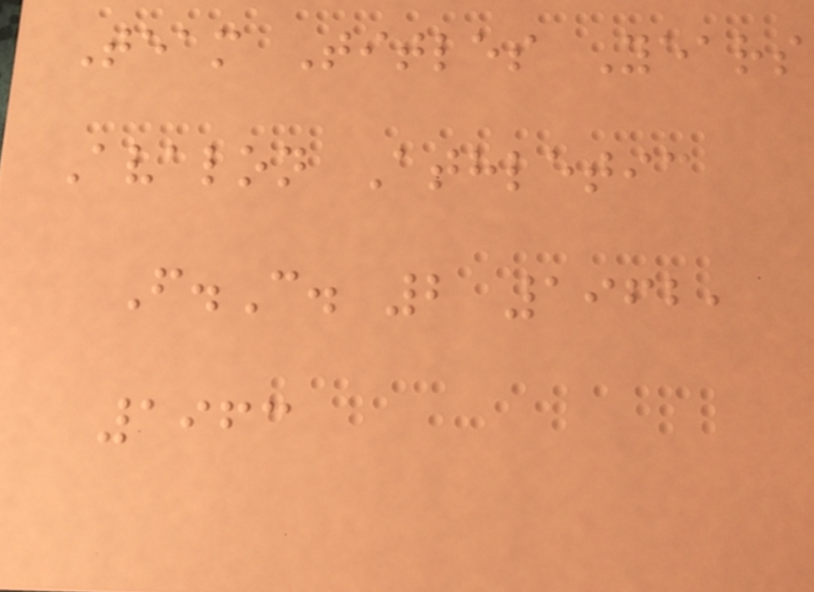Team Titles Years
Avalon Athletic
F.C. 2 1962,
1963
